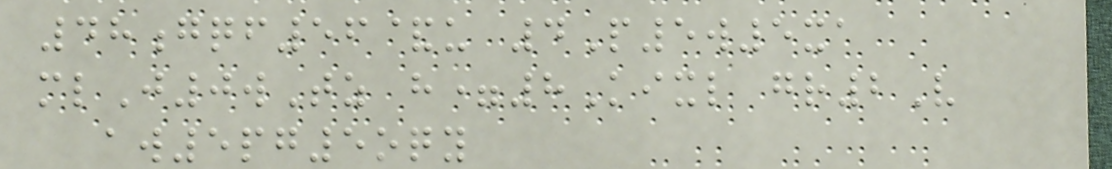48gqf56&u 4P5w5xa
mlJ0wTz h=8Kixl gr2V
aw5pg5oqy
